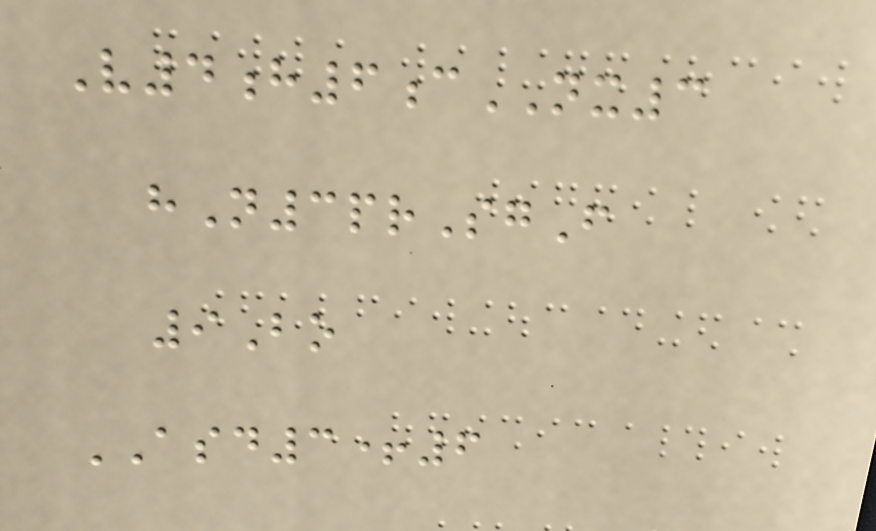V4h6cNX3
hN3prSgF
9Bo
ASD3+6
